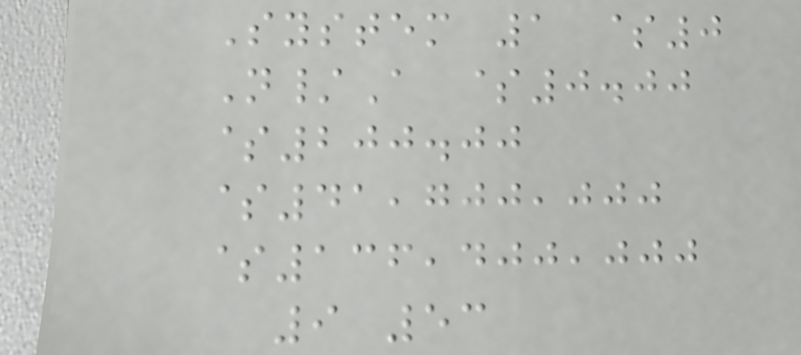System 1 $0
N/A $0.00
$200.00
$41,700,000
$136,400,000
9 53
